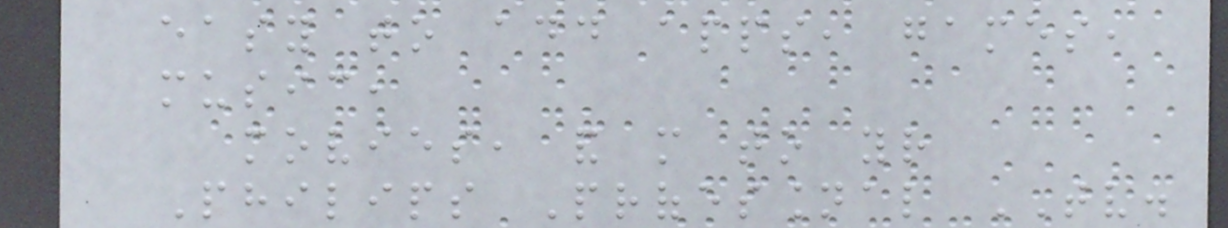easy to add apps, games,
music,
movies, and more to your
Philips Professional TV.
